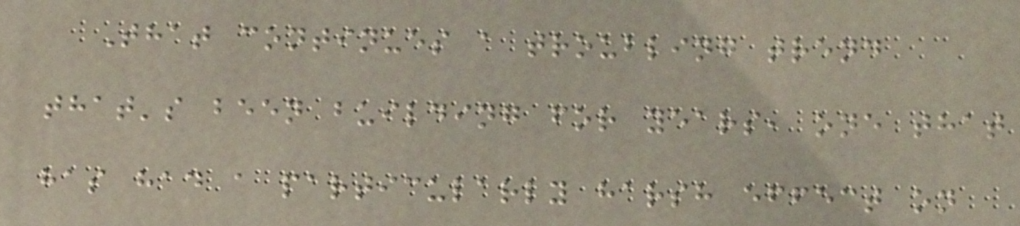That continues a troubling trend
that's been building for years, one that
has had a particularly harsh effect on
